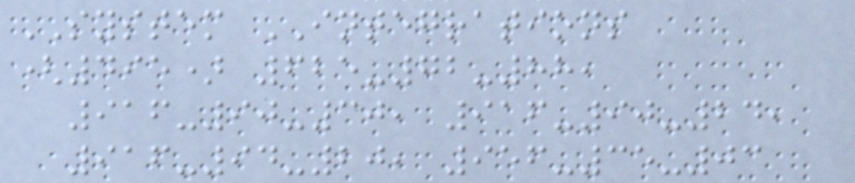SYSTEM INTEGRATIONS
(495) 625-72-88,
916-90-30, 916-90-24,
916-94-20, 956-35-03
